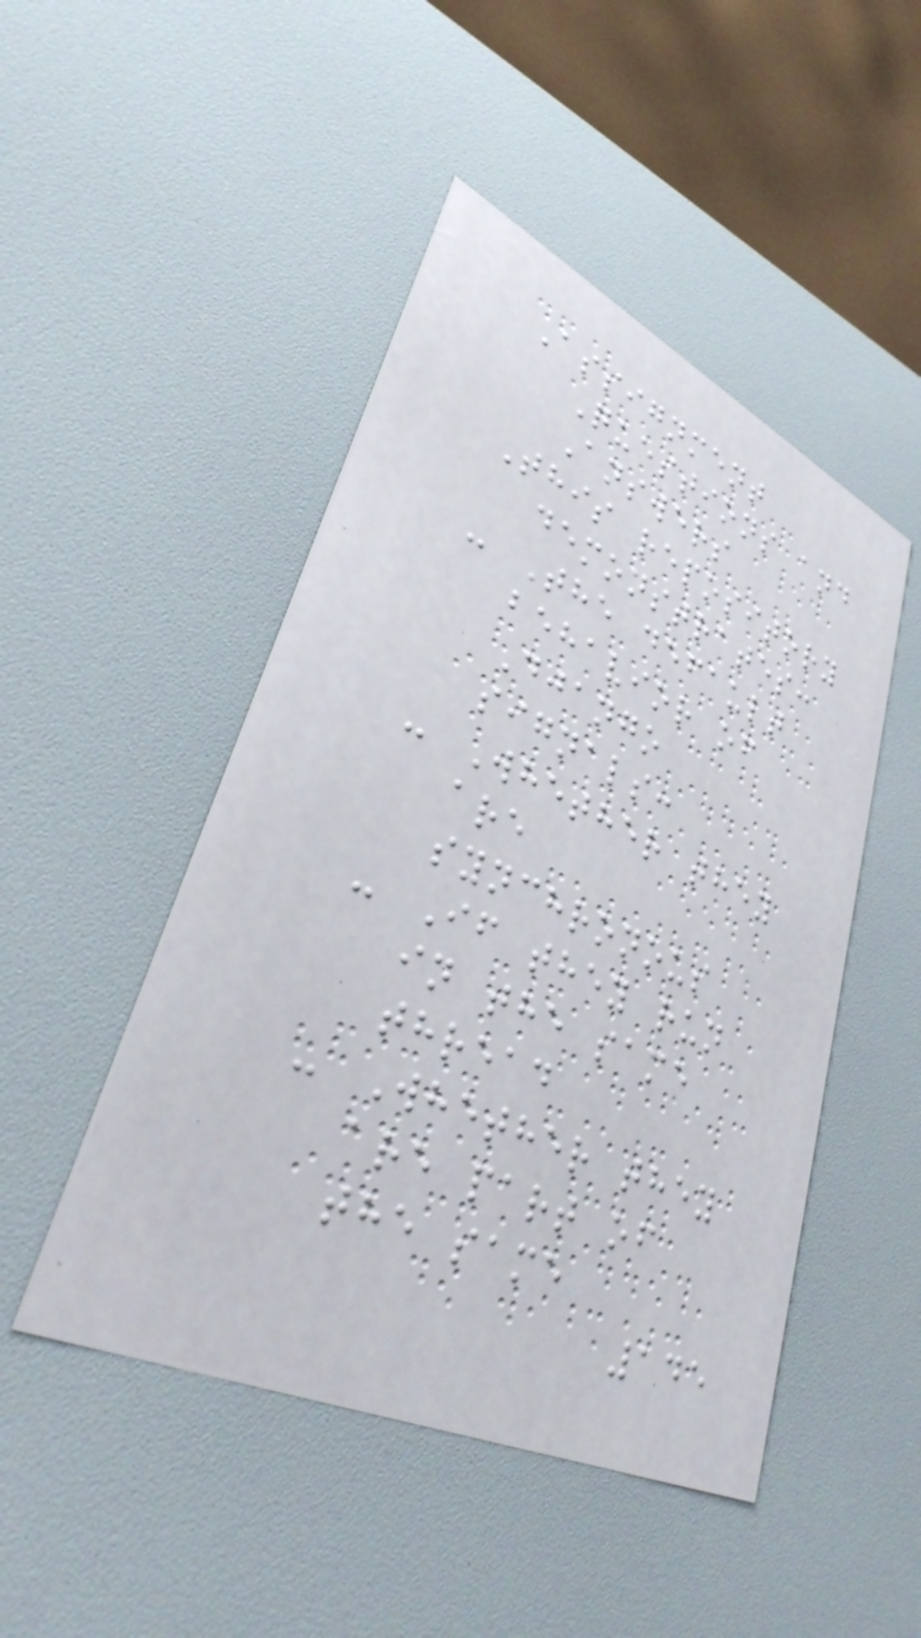Assignment
Questions and
Answers
This repository
demonstrates:
- The default
behavior of
Django
signals:
- Whether they
are
synchronous
- If they run
in the same
thread
- Whether they
are part of
the same
145
